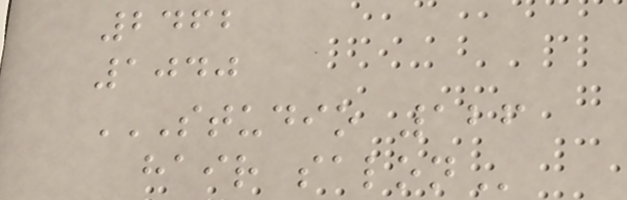2462
1040
STUDIO 126
HAIR SALON
